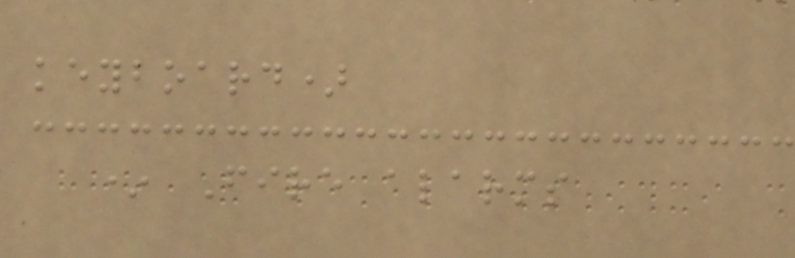keyboard)
* Fire alarms
